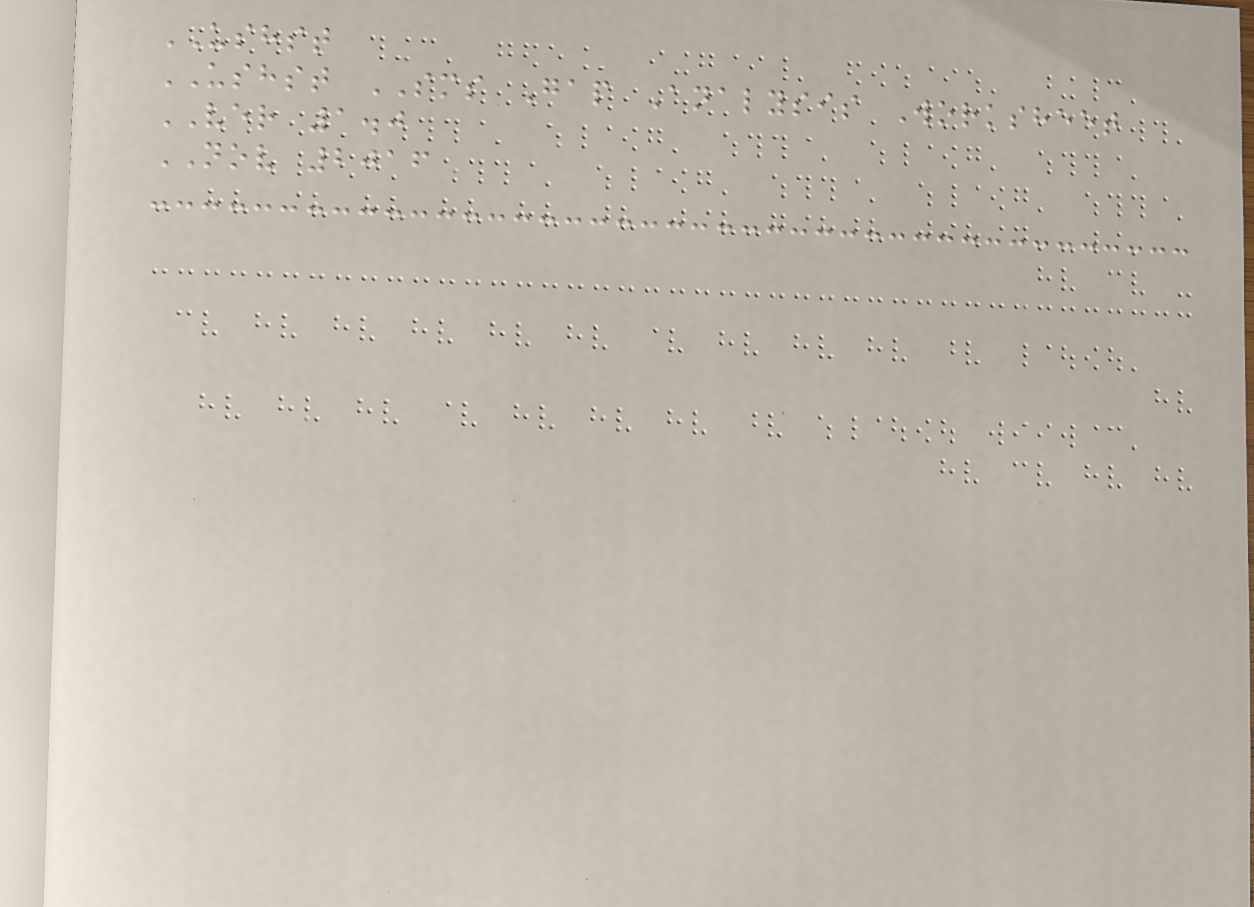USHST
USHST SMS Gap Analysis Worksheet
VER 1.0
NOV 2016
